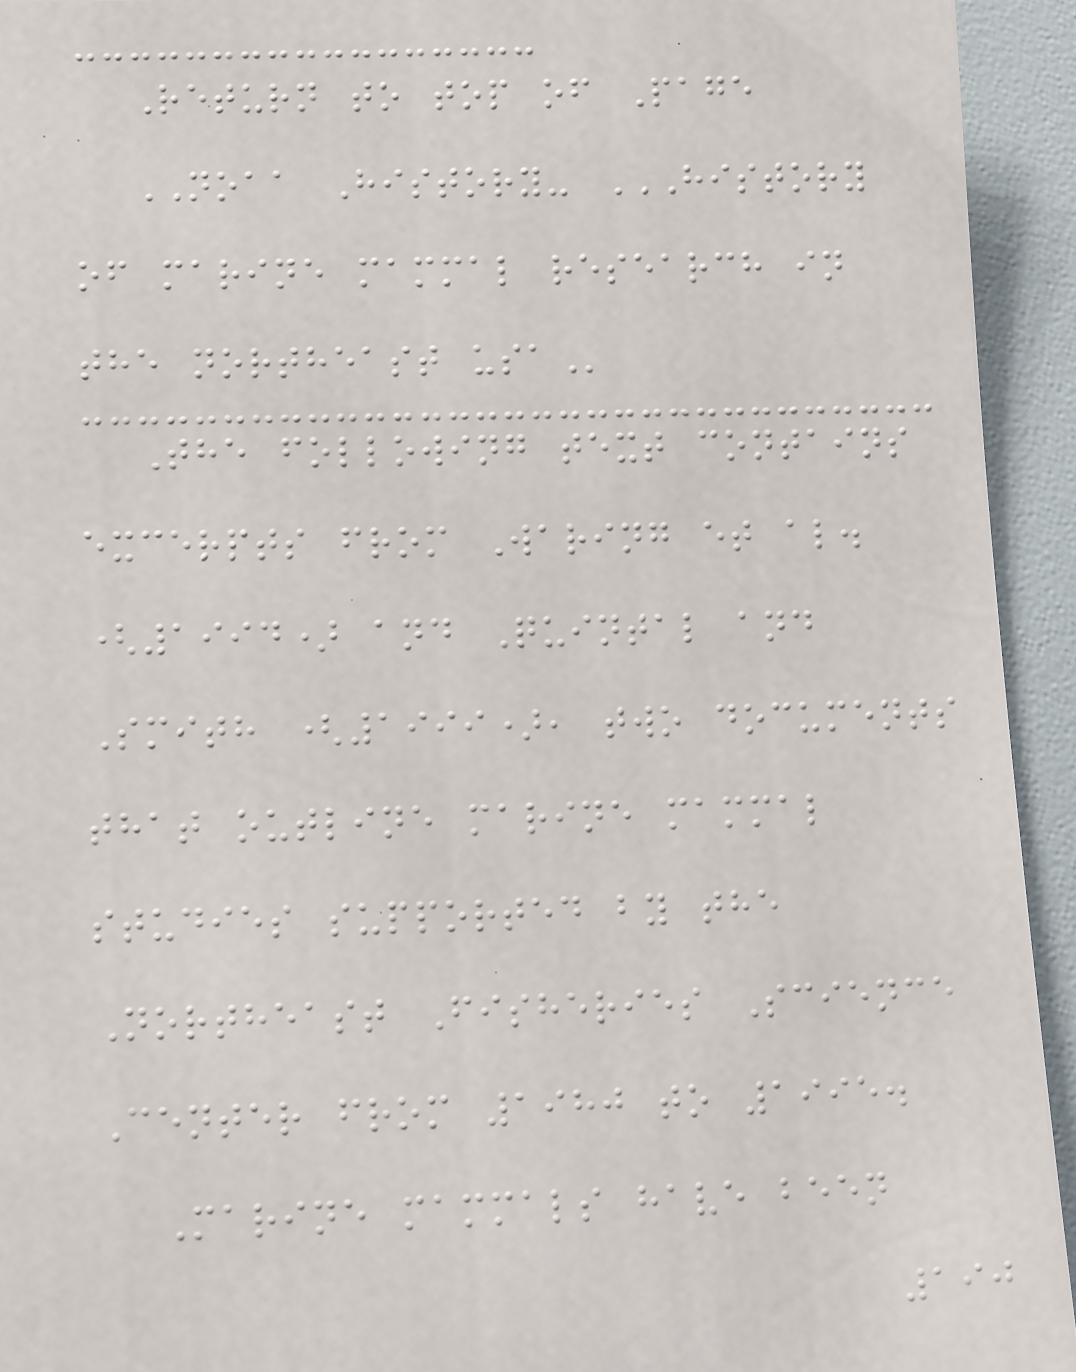Return to top of Page
NOAA History- HISTORY
OF MARINE MAMMAL RESEARCH IN
THE NORTHEAST USA
The following text contains
excerpts from Waring et al.
(1994) and Quintal and
Smith (1999), two documents
that outline marine mammal
studies supported by the
Northeast Fisheries Science
Center from 1980 to 1995.
Marine mammals have been
190
